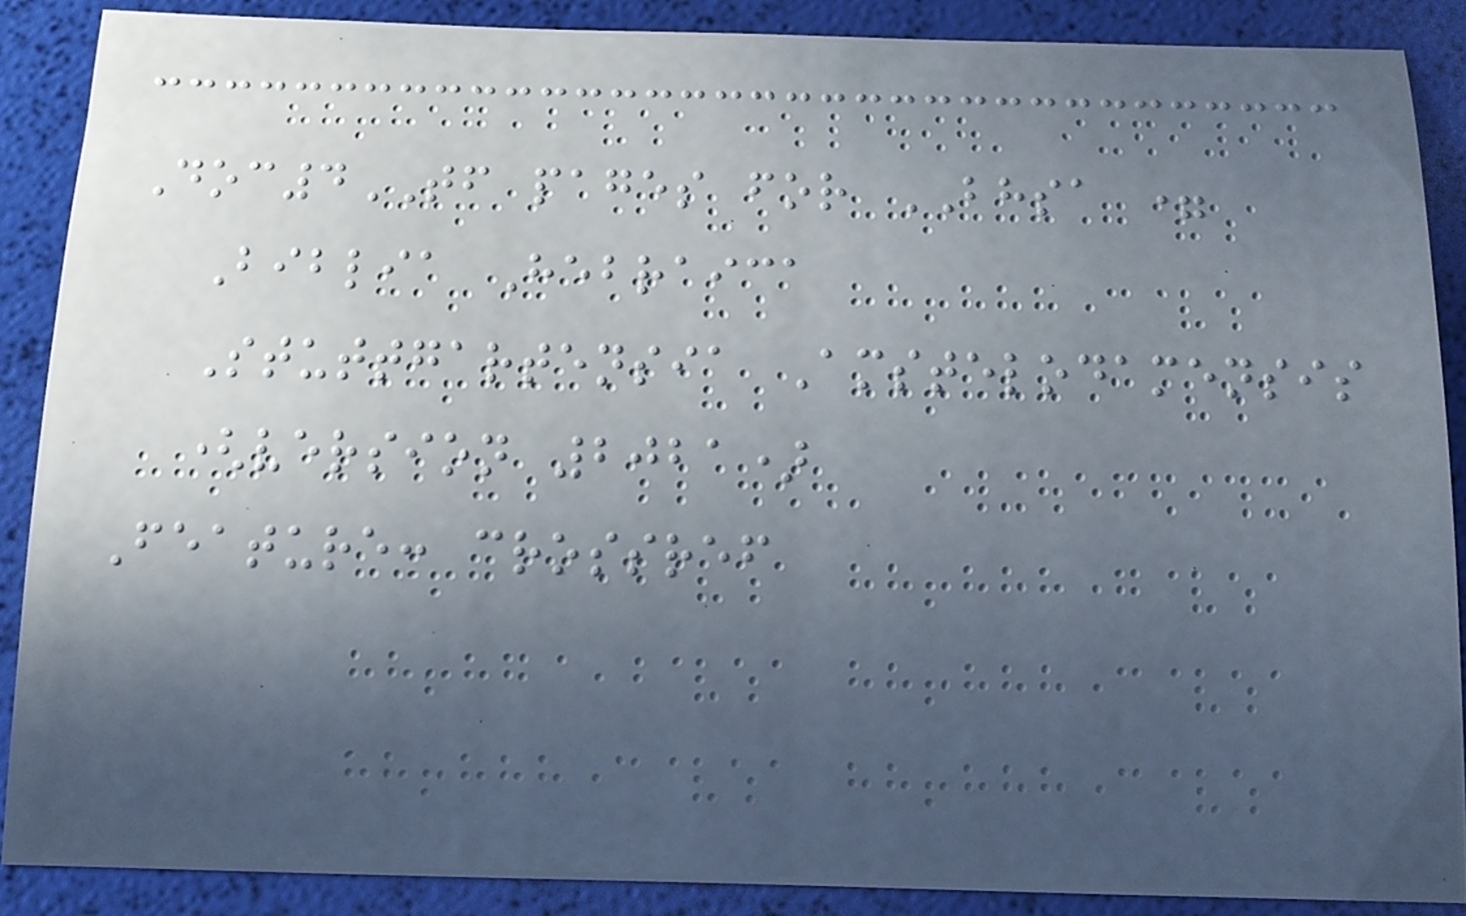Doc4TF pages for BHSA =
Biblia Hebraica
Stuttgartensia Amstelodamensis
(version 2021)
Feature: crossref
